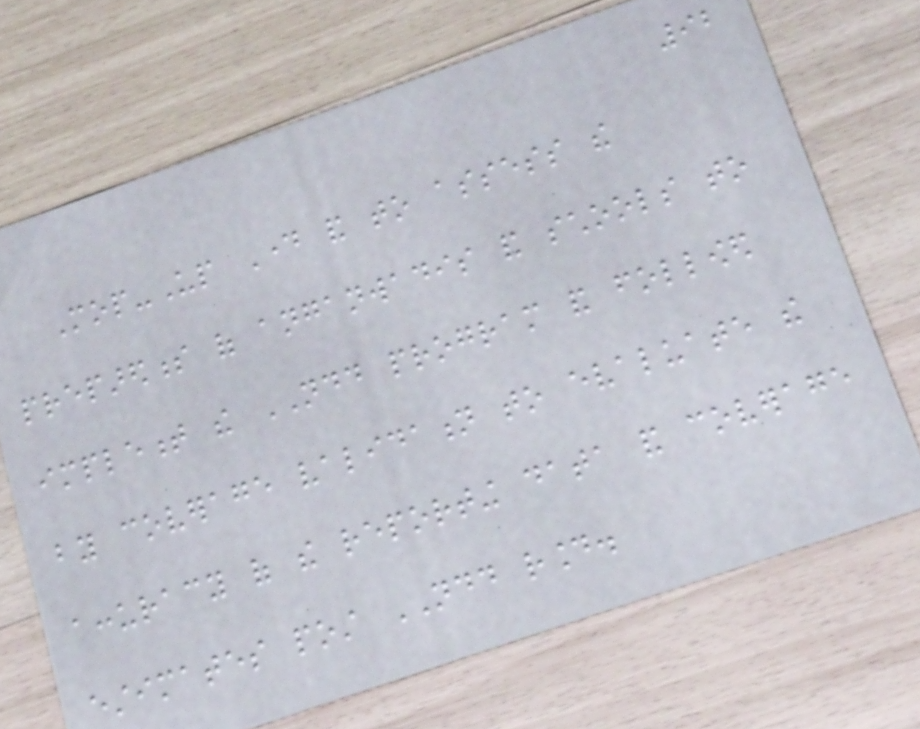92
Mop-Up Day and to assess the
preparedness of anganwadis and schools to
implement the NDD program and followed
by coverage validation to evaluate the
accuracy of the reporting data and coverage
estimates post NDD round.
